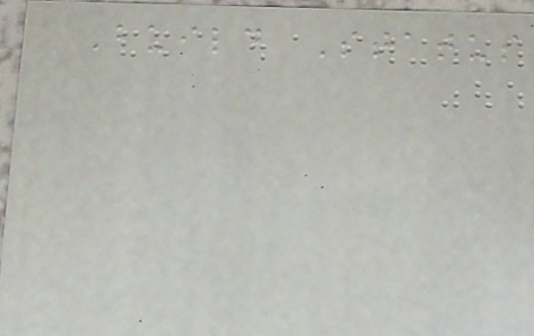Build Status
